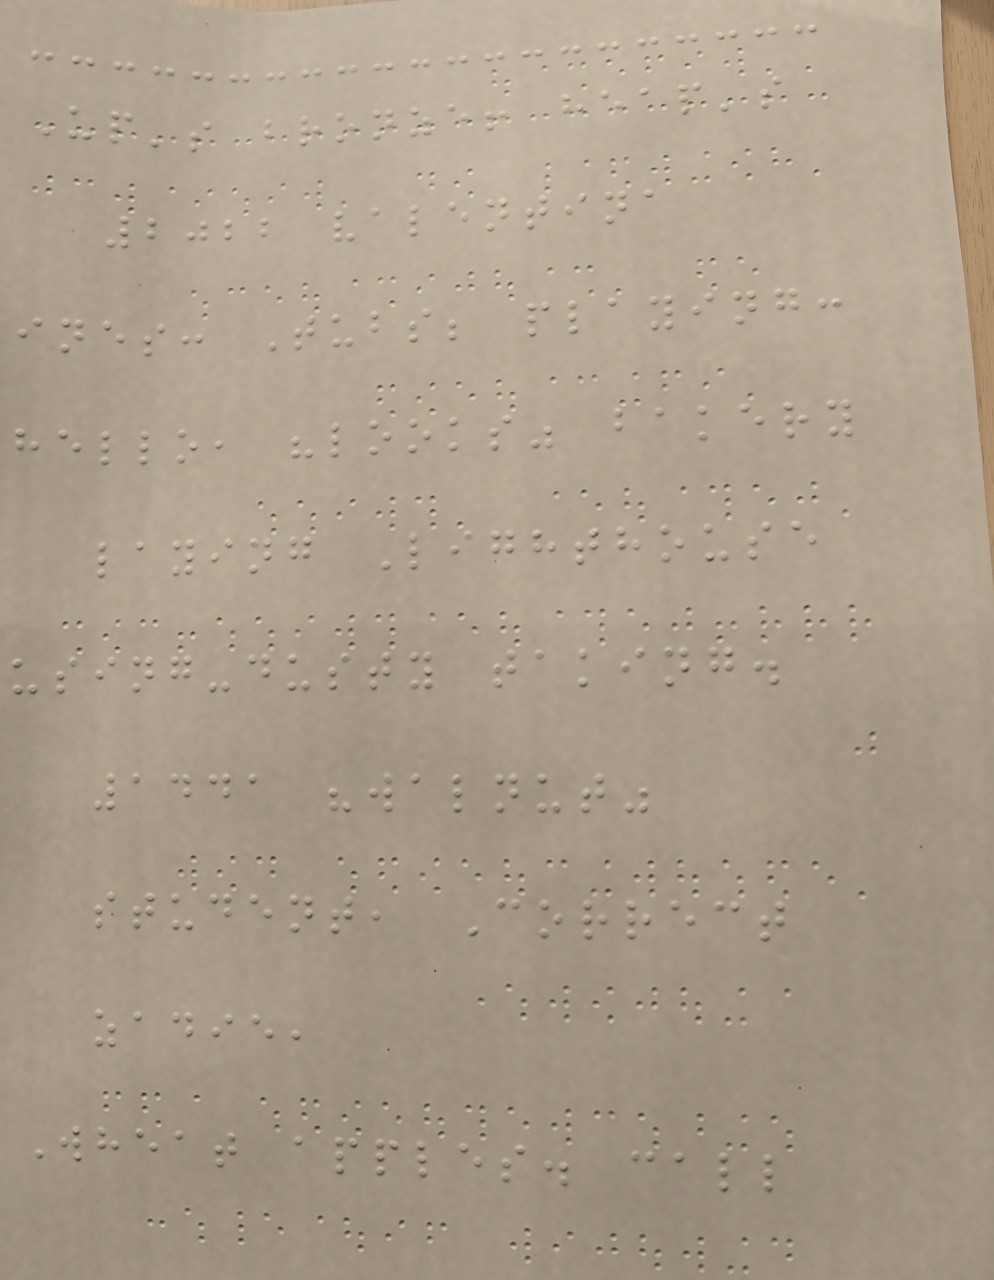Up's bronze! heap's
2022 valentina
ines: Tubs; playing:
hello, "looks" bakery
laying Lighthouse
using-dusty taking.
1441 "walnut"
student, Correct
zadie,
Wheat apples. call
